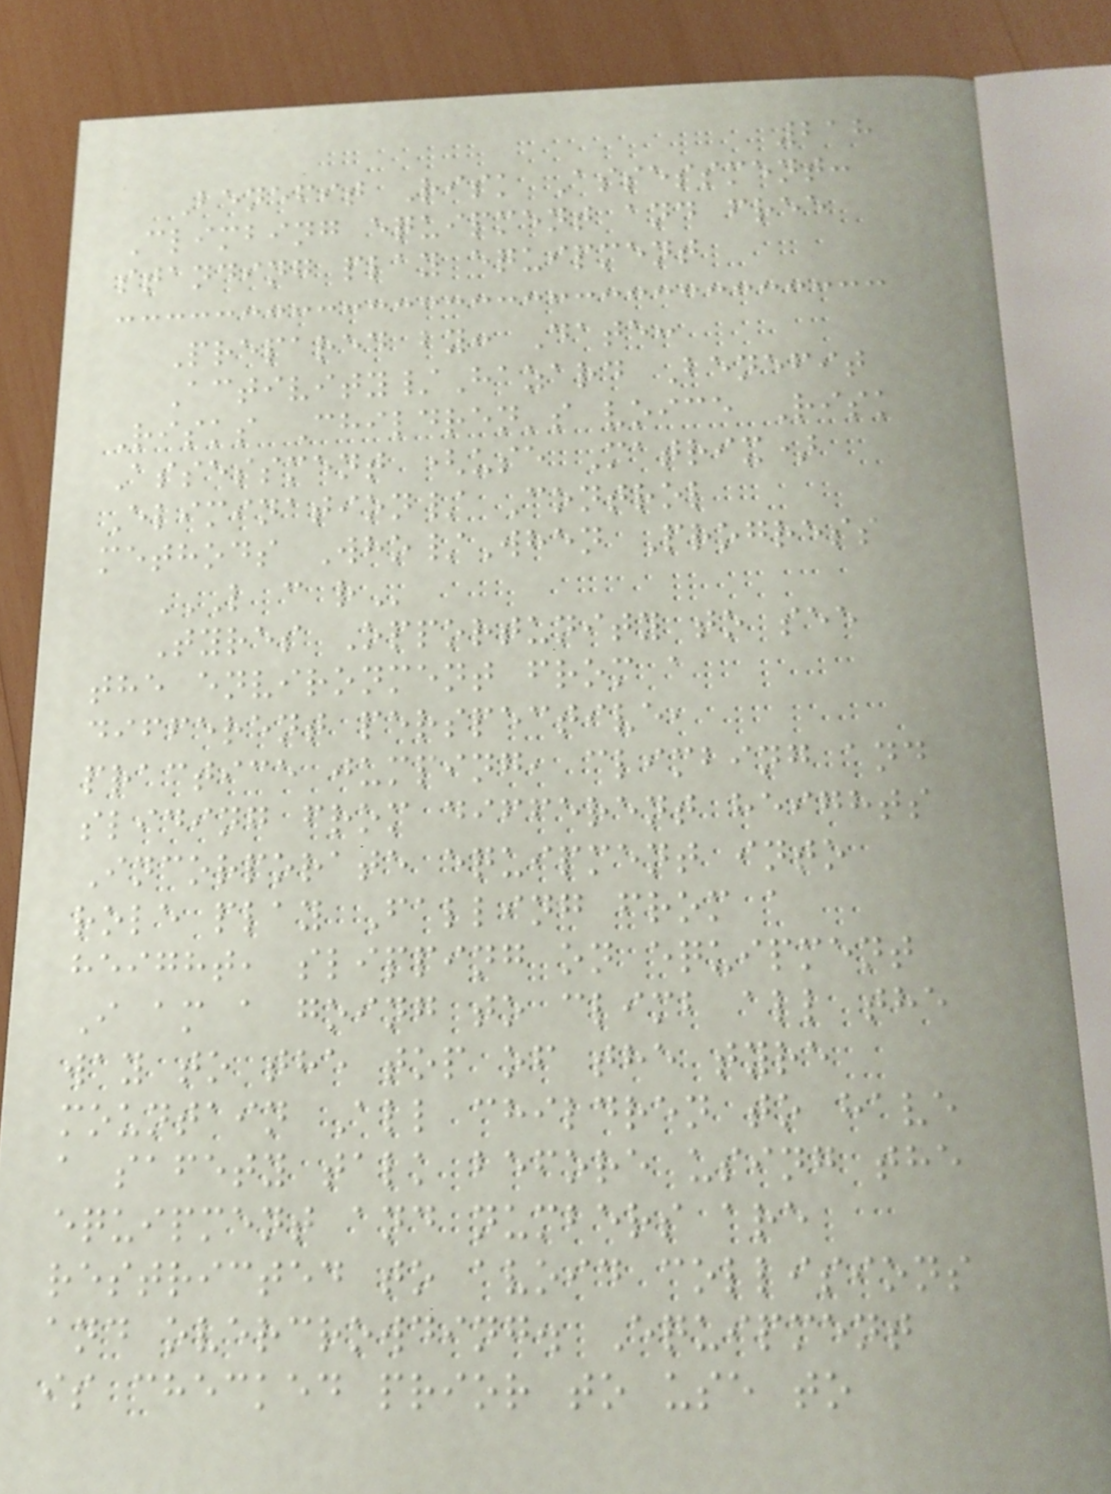218
Benefit Risk Assessment:
Climbing equipment and free
standing play equipment
Prepared by: Date:
Activity/Hazard Benefit
Risks Children's voice Risk
Assessment (use Matrix)
Elimination/ Control
methods Who/When Progress
L C R
Tyres Opportunity to see
the environment from a
different perspective,
practice jumping, climbing and
sliding from different heights
Incorporate equipment into
role play Falling from a
height, slipping on equipment
I am a going to climb all the
way to the top of the tyre
mountain All children to have
a safety talk before using the
equipment and numbers are
restricted to avoid collisions
and overcrowding. Equipment
is checked prior to use to
